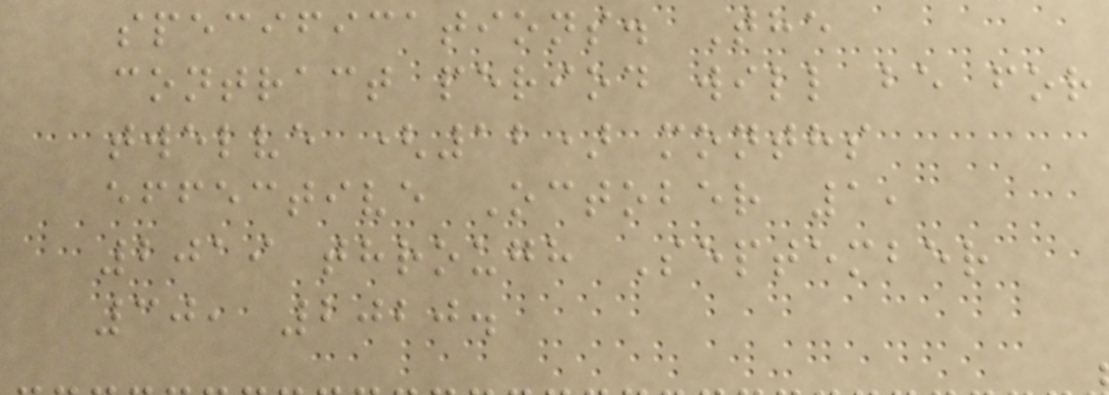specifications. The
contract period will be for
twelve (12) months
effective October 1,
2019 through September
30, 2020.
